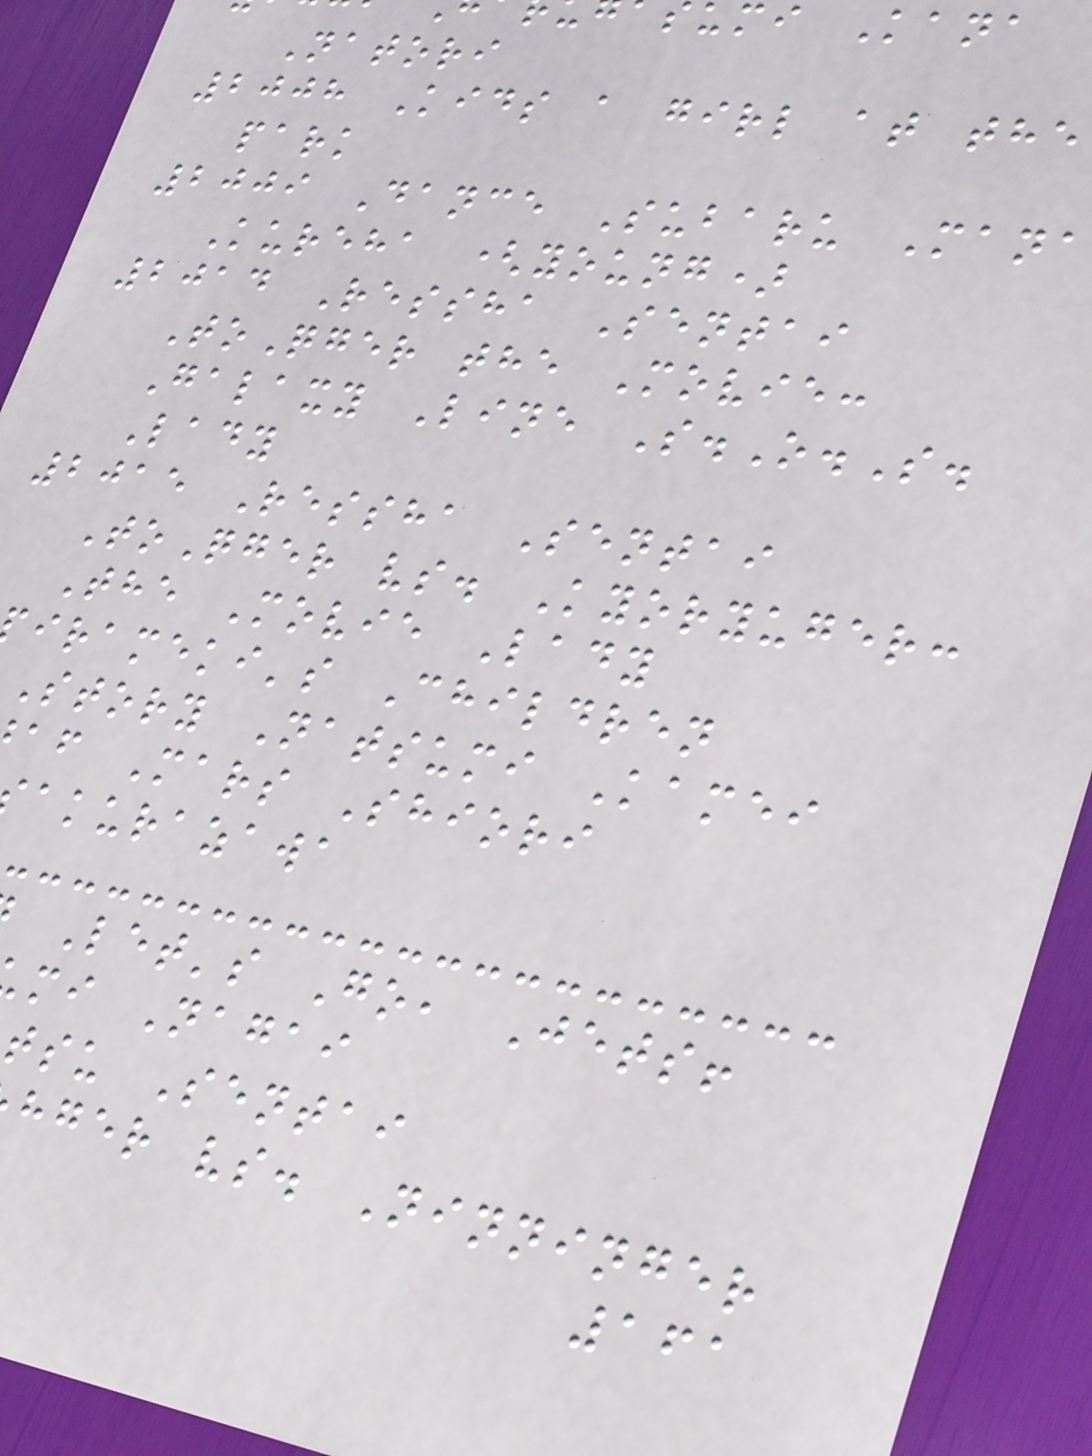umi Kana
Natori
2008 Kids a girl at the
park
2009 Dance Subaru Mana
Kureha (young)
2014 Ressha Sentai
ToQger the Movie:
Galaxy Line S.O.S.
Lady
2015 Ressha Sentai
ToQger vs. Kyoryuger:
The Movie Lady
irameki's Children
Story Natsumi Kamei
af Mars Shiori
akurazawa
Let's Go, Jets!
mi Nagai
tsu Sentai
hger vs. Ninninger
161
